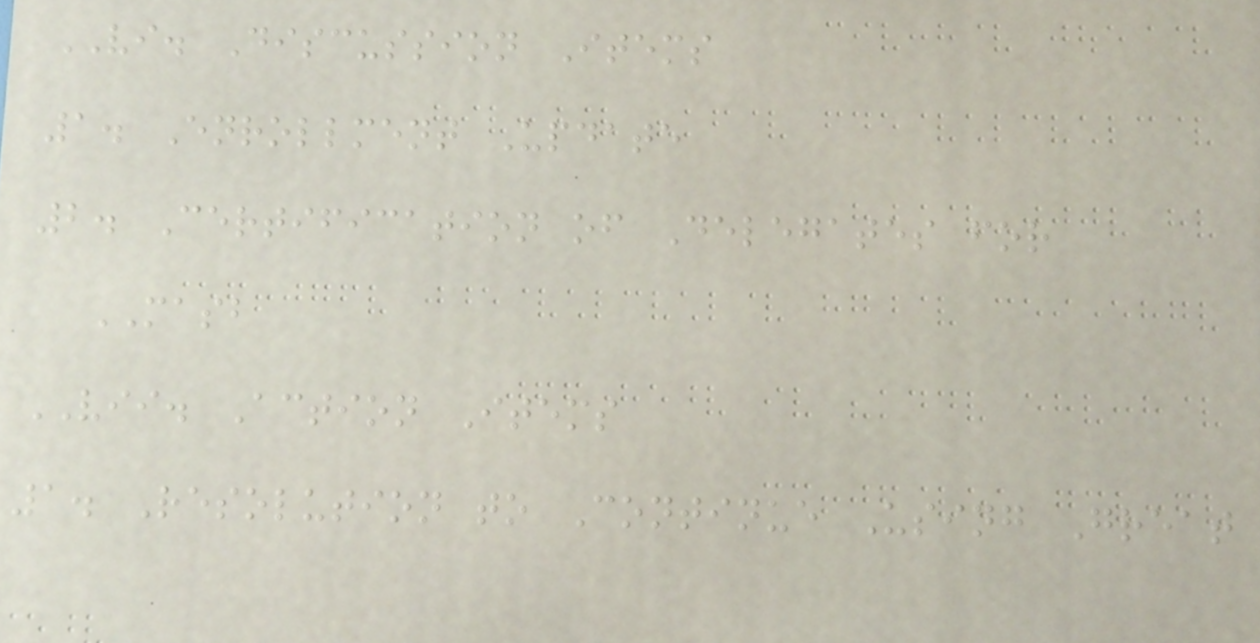VI. Discussion Items
1. Enrollment Update
2. Certification of Delegates for
MASB
VII. Action Items
1. Resolution to Continue Using Great
